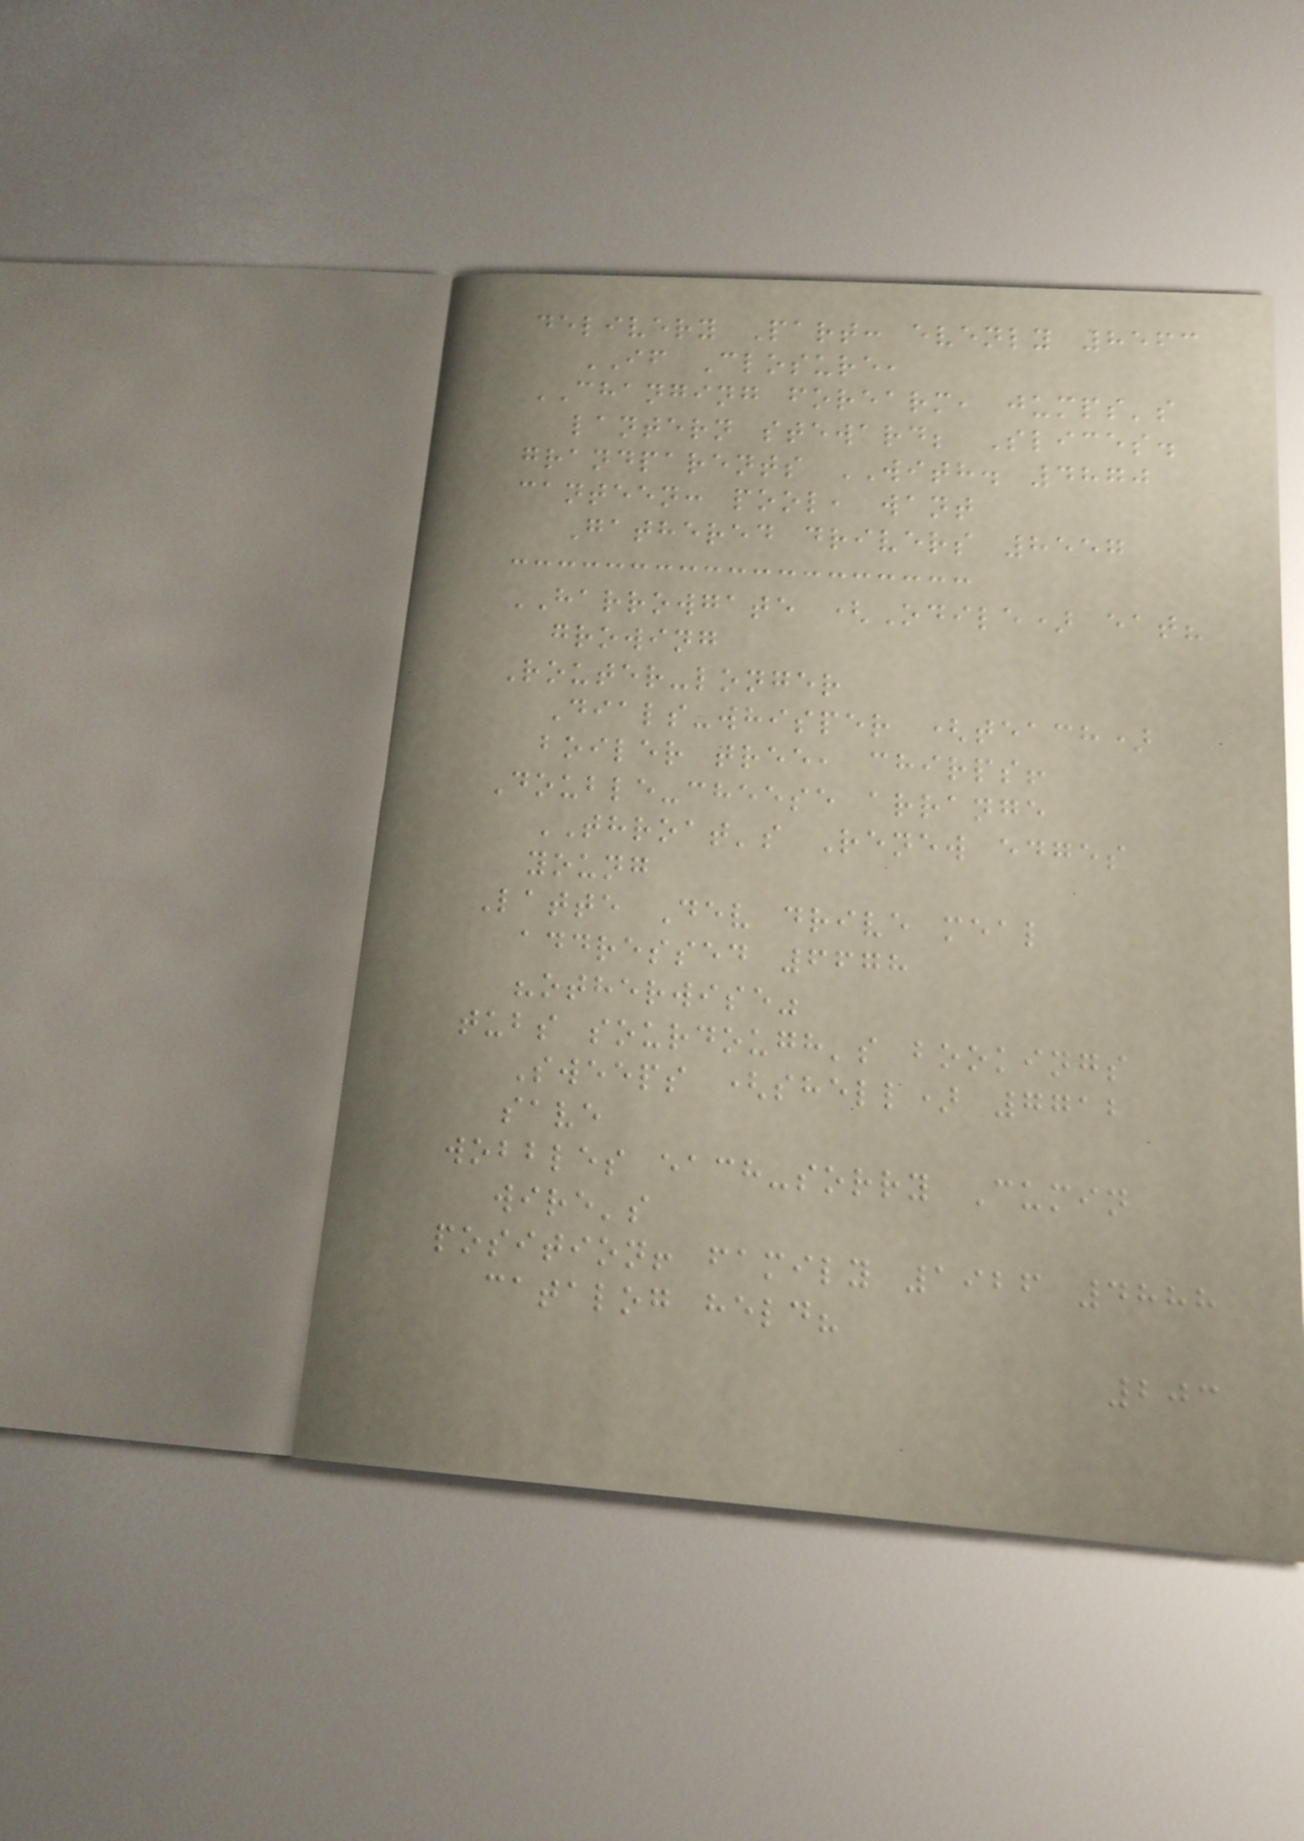delivery Part: evenly 8563
IF Closure,
CHANGING forearm, jumps's
lantern steward; Slices.
grandparents WITH. 4870
canteen: pool, want
Gathered drivers 8557
HARROWGATE (Odile) eat?
growing
Router-longer
Dials-whisper (teach)
boiler tree, chirps!
Double-cheese arrange
THROAT's Renew edges
young
Latte Dev drive meal
addressed 6678
"otherwise"
tubs sourdough's bookings
Sweeps (shell) 7712
save
wobbles each-sorry Cumin
wire's
position! family 1926 4888
catalog held?
203
